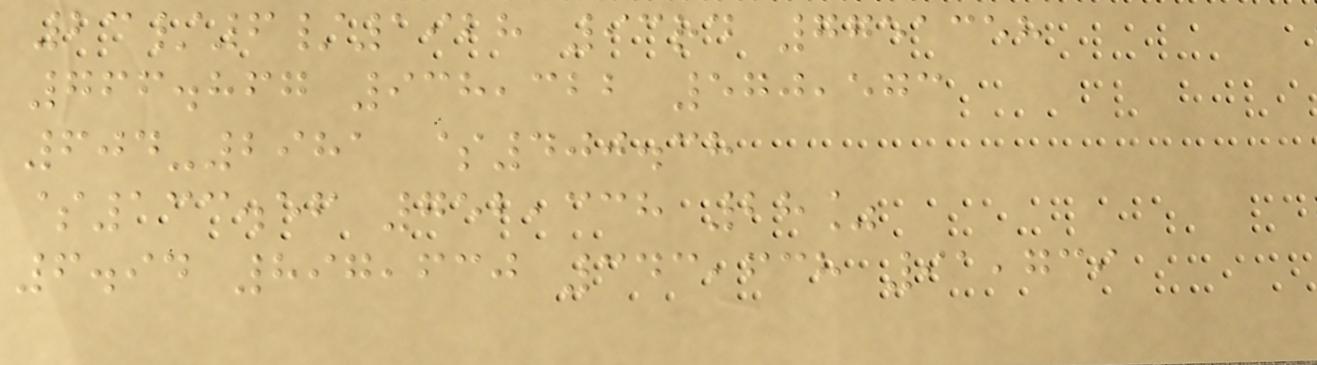23/6/1928 93rd 7751358
766.867 938,322 570,573
604-2981 $400.38
$133.56 752,338 28%
6.94 897,630 343,638 91,739
